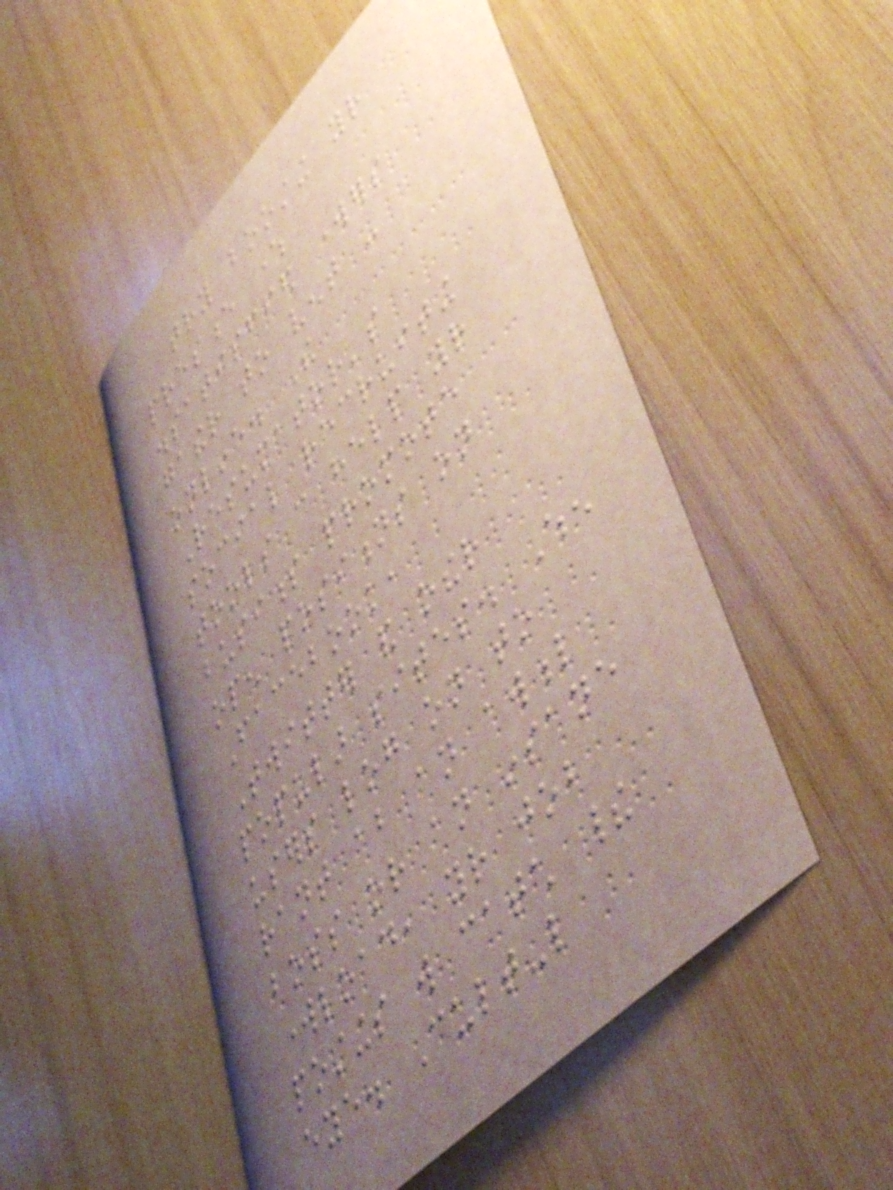try boosting your
presence where
dissatisfied workers
gather to vent -
online. The
Resumator's
social recruiting
tools can help your
business promote
open positions on
Facebook,
Twitter and other
popular sites. When
users log on to
rant about an awful
boss or an insane
workload, your job
postings will catch their
eye. Cult-like
